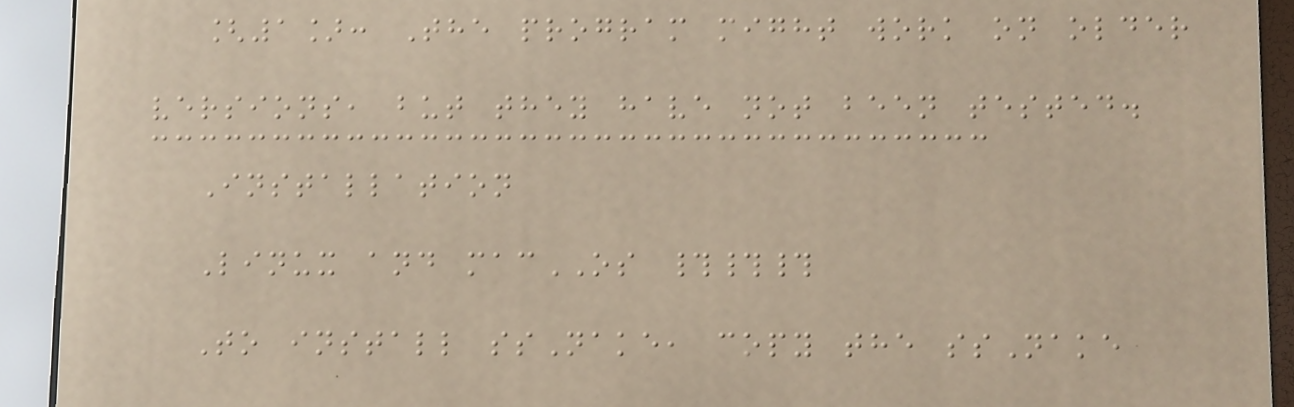[1]: The program might work on older
versions, but they have not been tested.
Installation
Linux and macOS ###
To install ssNake, copy the ssNake
